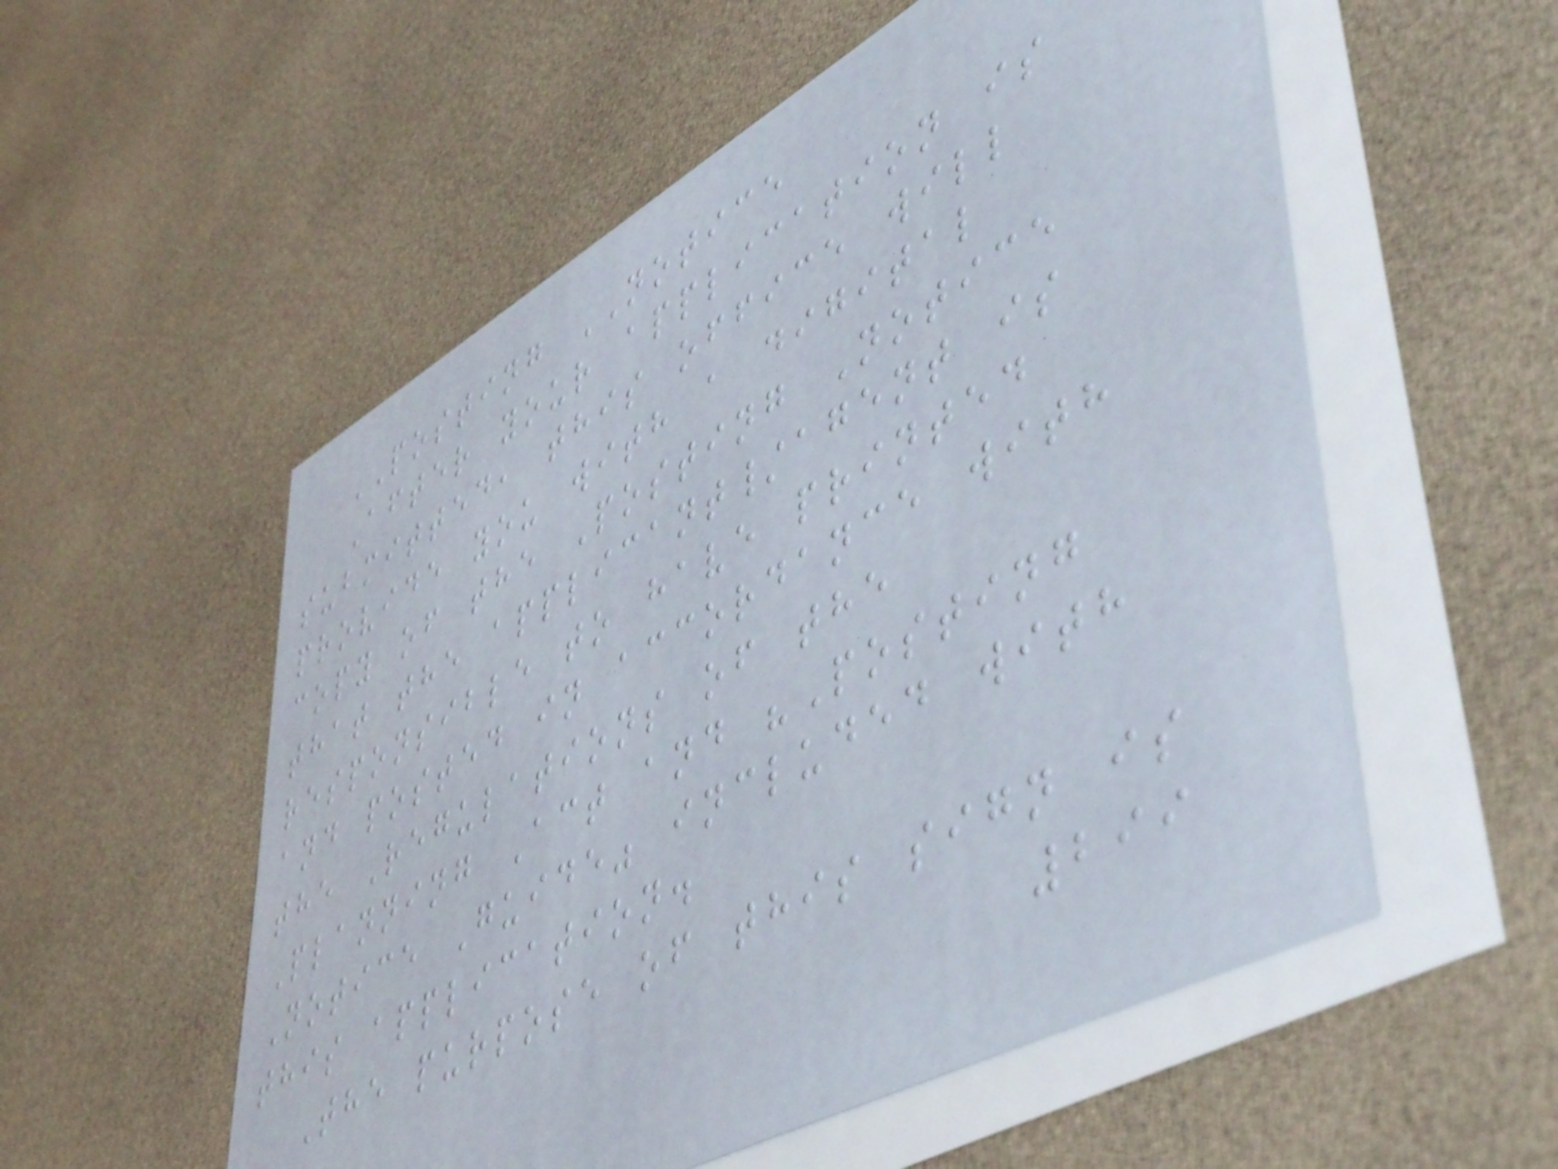POSTING NOTICE
After your application is
submitted, this office will
provide you with a digital
copy of the Posting Notice
that the applicant/agent is
responsible to have printed
and posted in accordance with
the Regulations of the
Planning Act and "Posting
Notice Guide" included with
this application.
The purpose of this sign is
299
